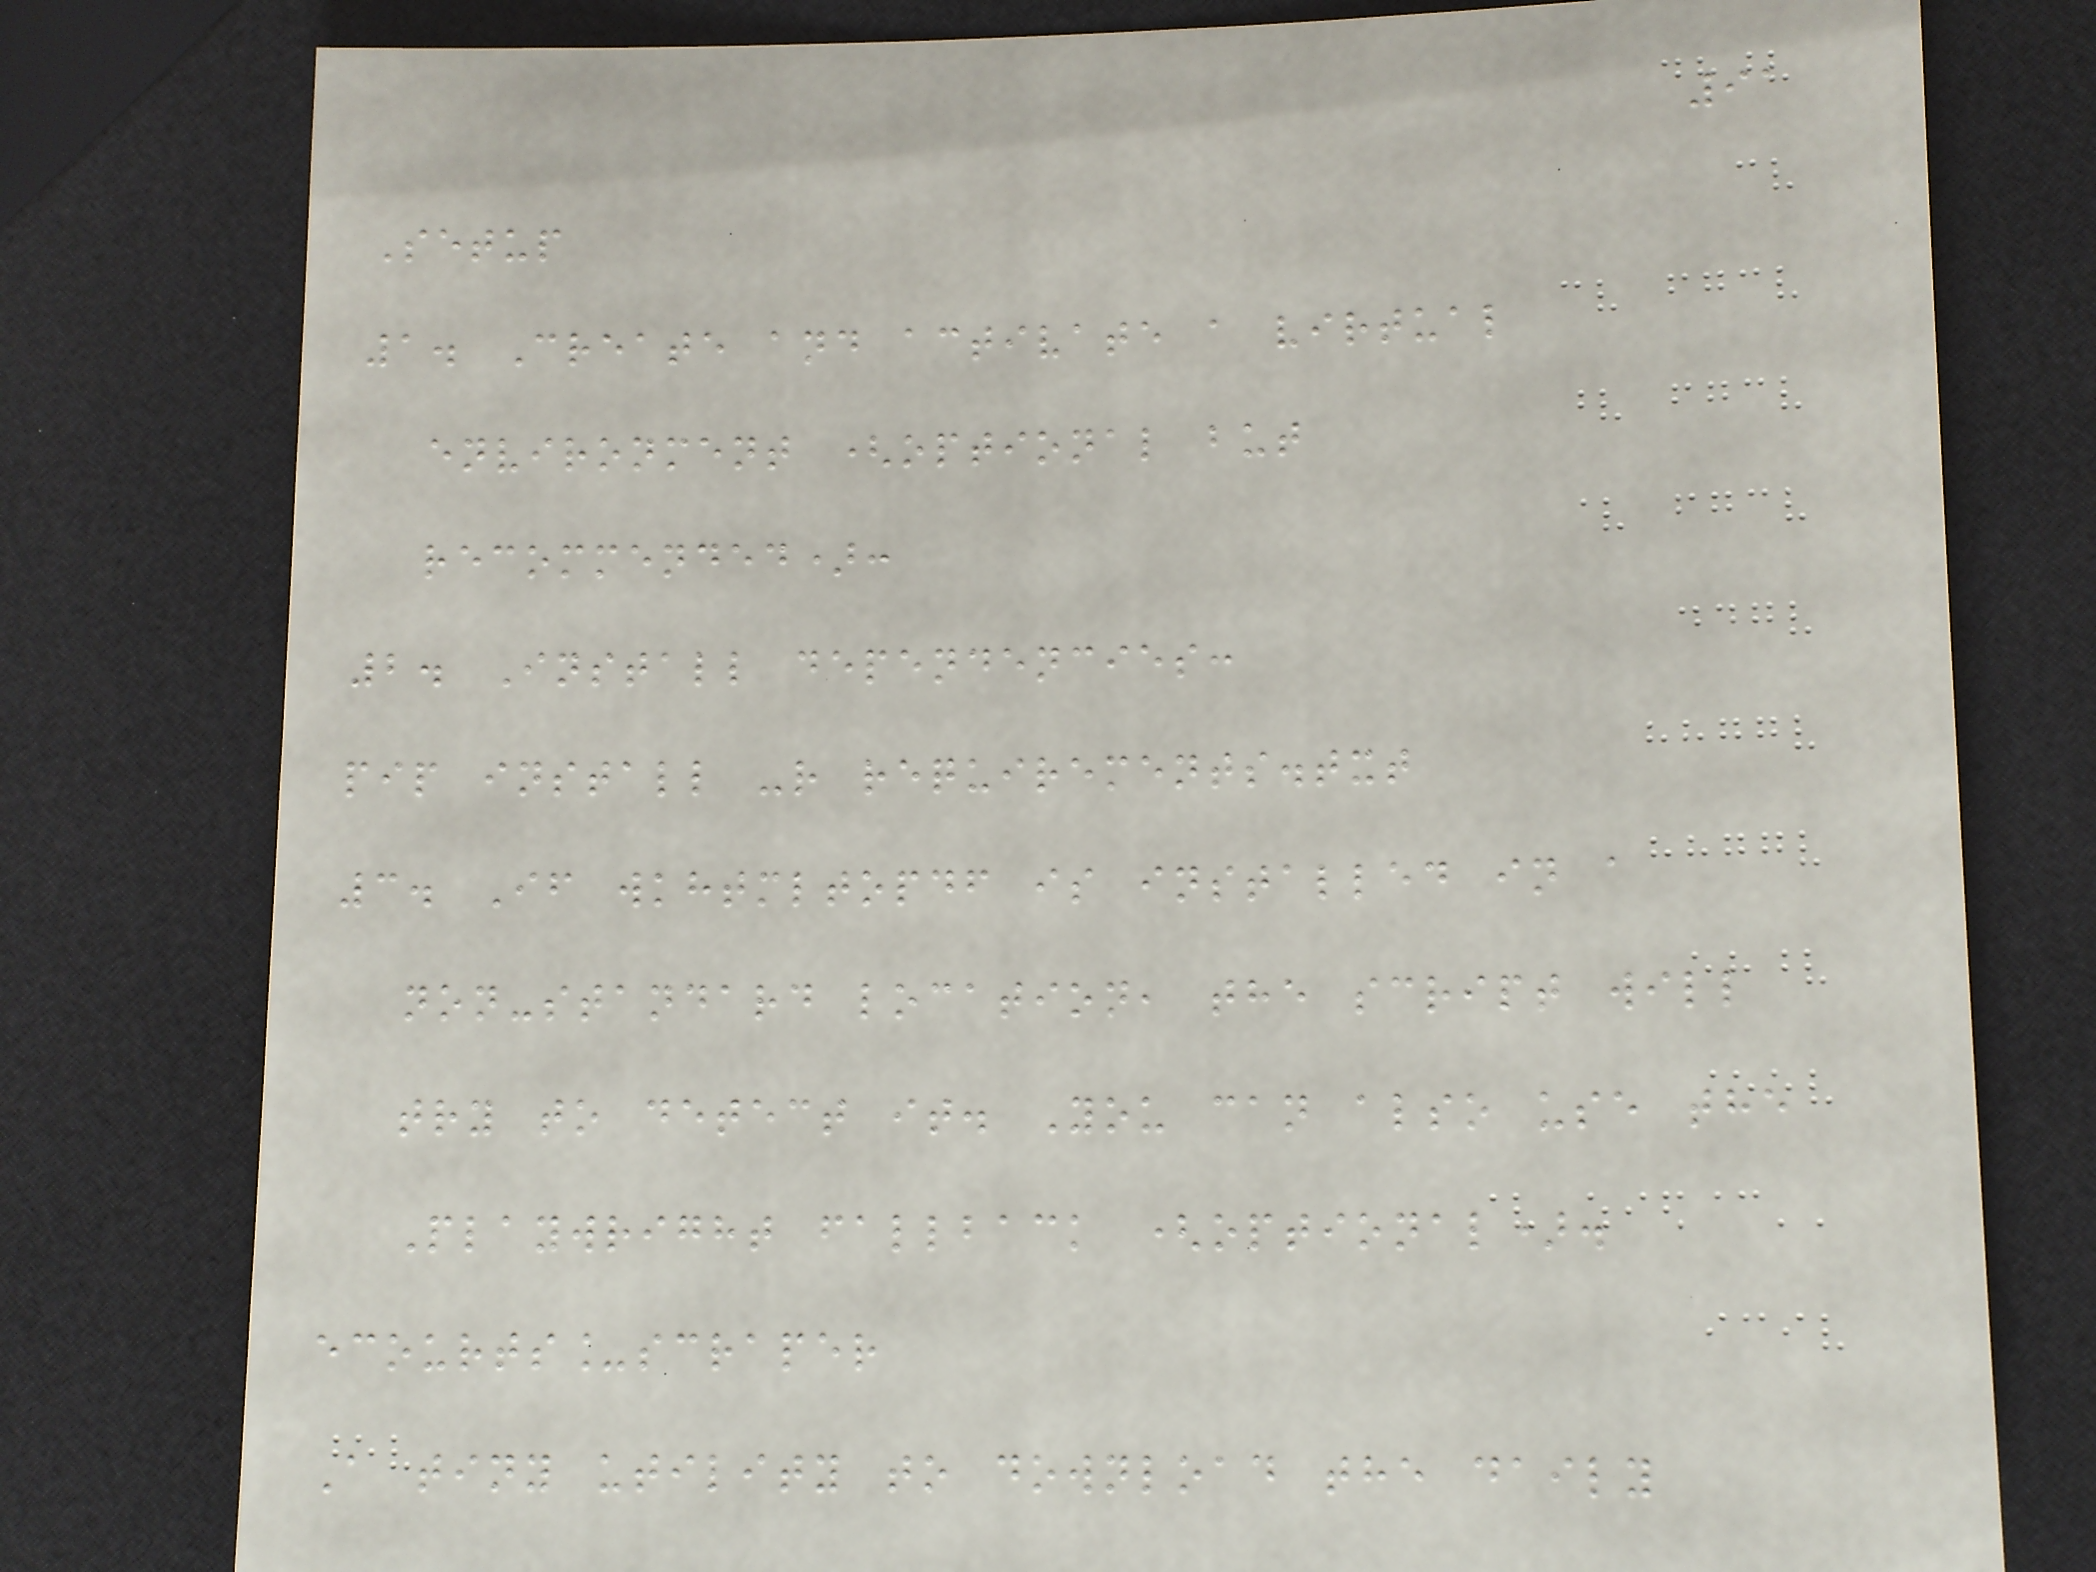91
Setup
1. Create and activate a virtual
environment (optional but
recommended):
2. Install dependencies:
pip install -r requirements.txt
3. If wkhtmltopdf is installed in a
non-standard location, the script will
try to detect it. You can also use the
Playwright fallback (optional).
ecourts_scraper
A tiny utility to download the daily
